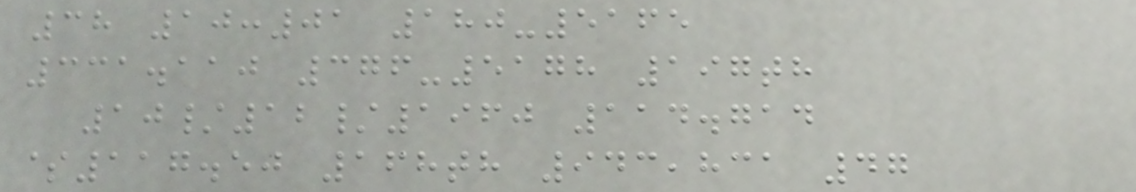38 10:01 180-5165
331.110 376-5178 197th
10/12/1960 114.714
$117.50 168th 943,831 47
